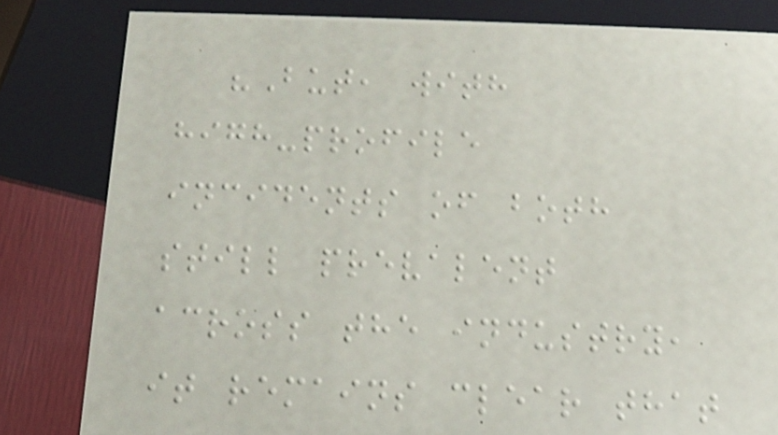"But, with
high-profile
incidents of both
still prevalent
across the industry,
it remains clear that
